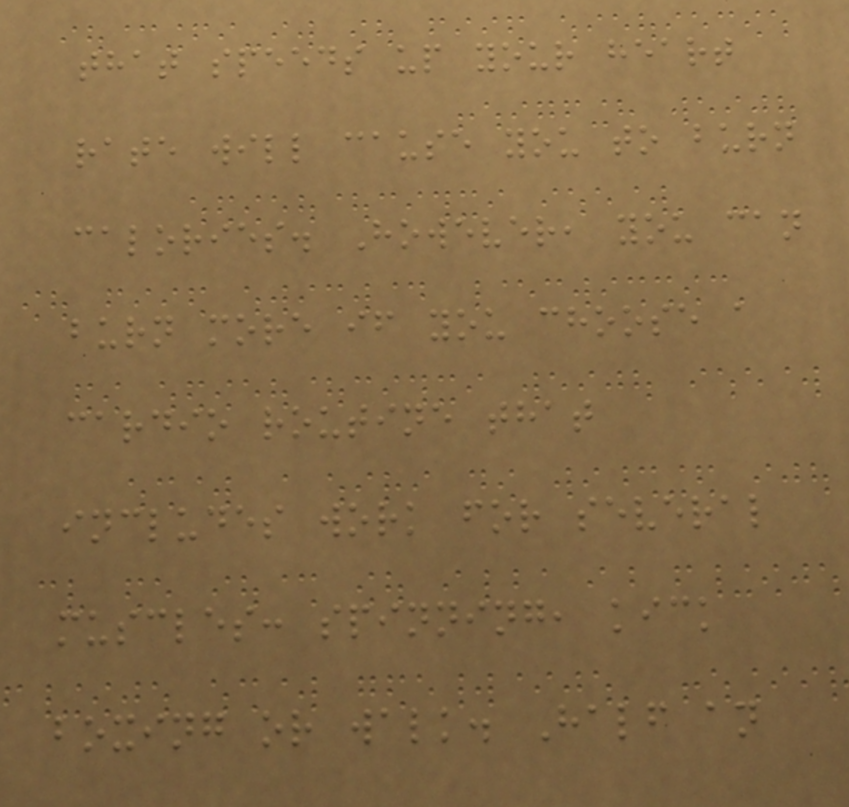that speeds up your heart
rate will cause you to burn
calories. However, you can
burn more if you choose a
cardio routine that
includes work for several
muscles: spinning, kick
boxing or walk. Half an
